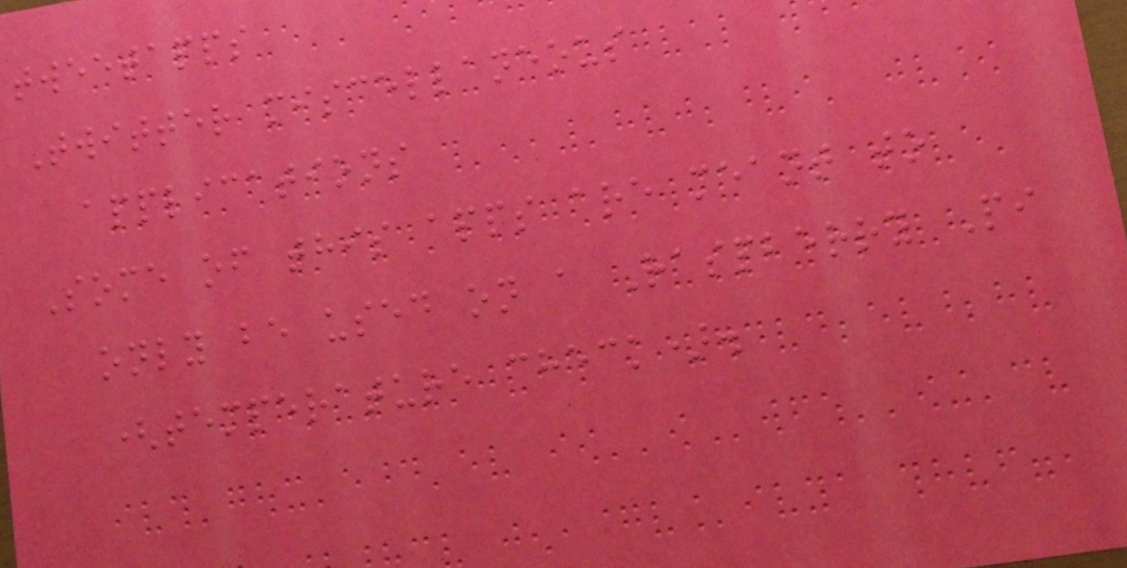tweetapps
Twitter miscellaneous
applications
Some of this apps are meant to
only be used on a Raspberry Pi
(temperature check).
